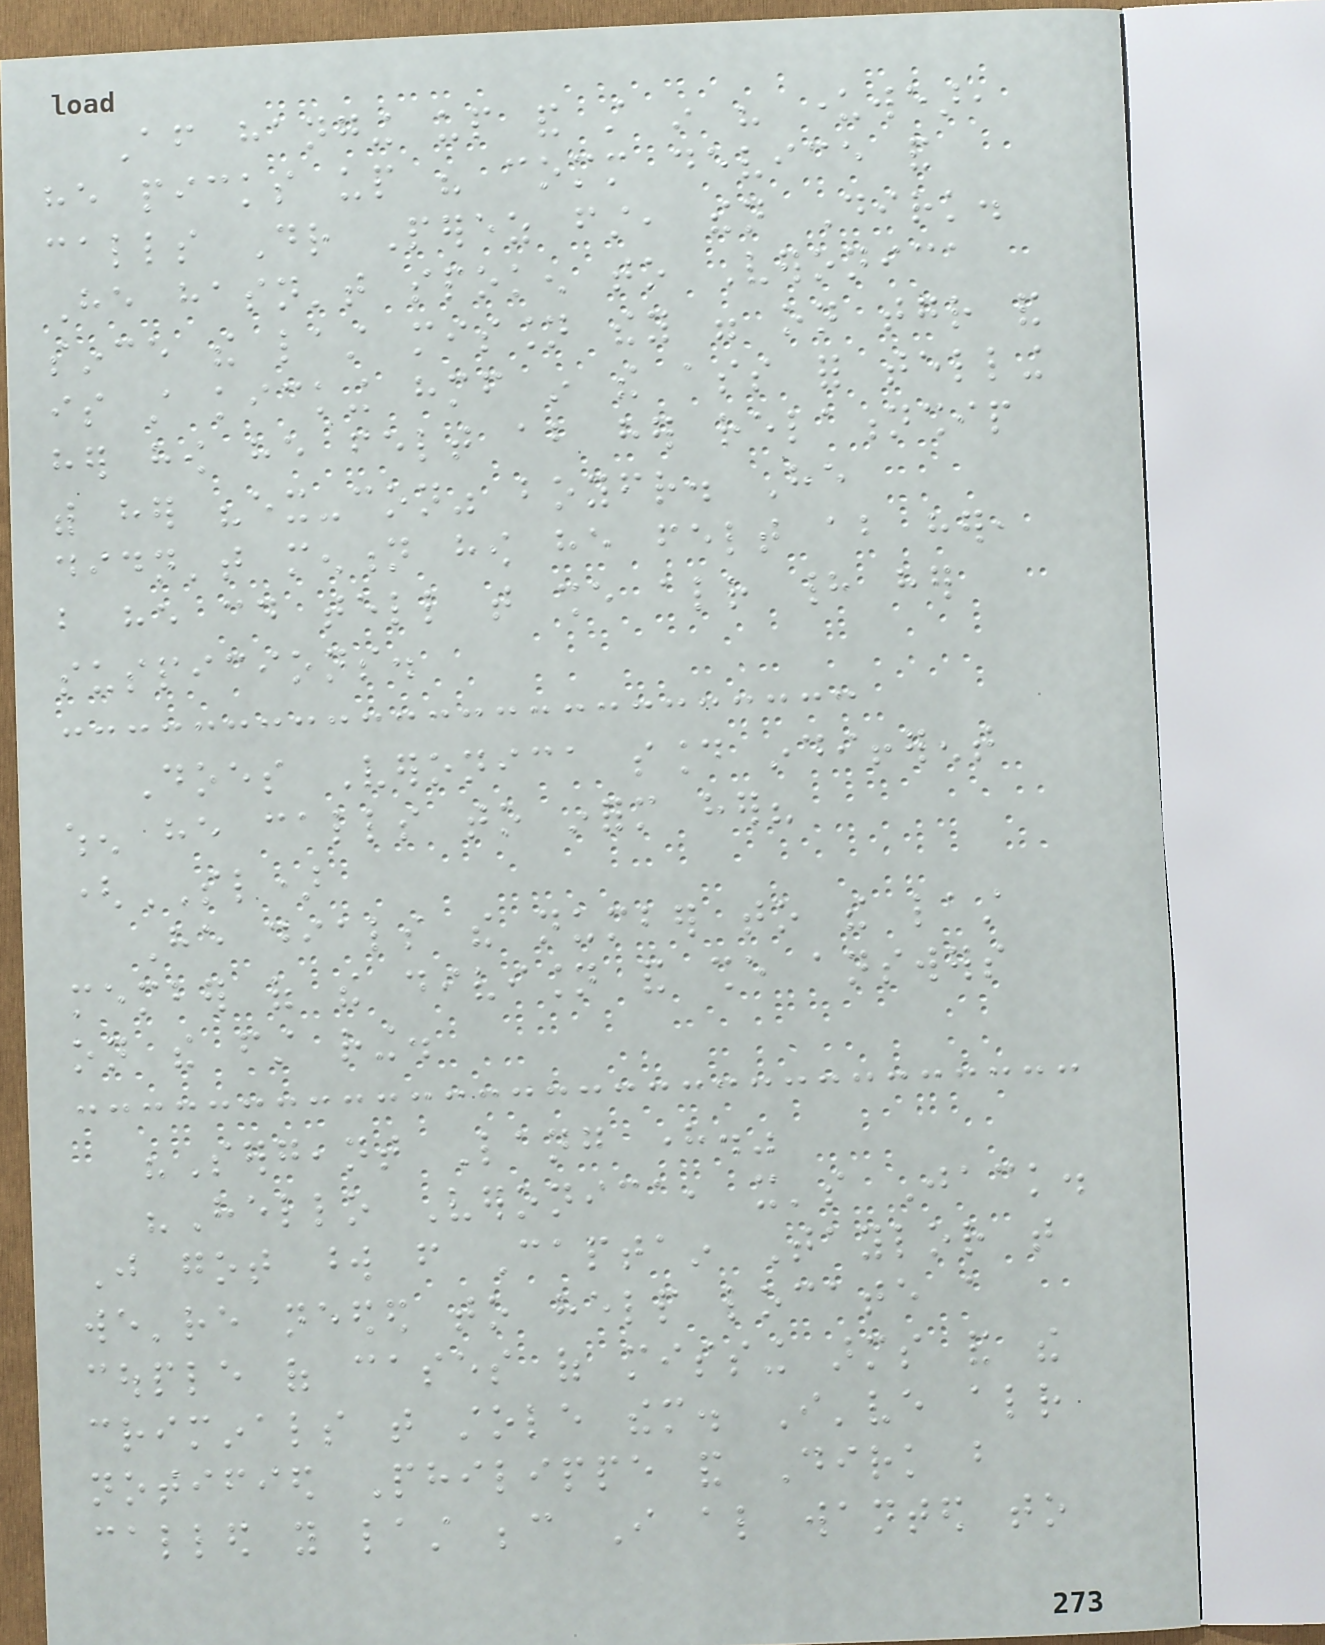After hanging up and still in his underwear,
he picks up his comm device and
calls Dr Perez first, then Dirk.
He hasn't spoken to Veronica
since the last mission they were on together and
is still kicking himself in the ass for telling
her how he felt about her relationship
with her "ex-con" boyfriend. He
didn't mention how he felt about her,
but he could tell that she already had her
suspicions.
Does Veronica sound indifferent
when he calls to inform her?
(SL)
He dials the number to the last
member of the division and she answers
on the first ring.
"Sergeant Lang here."
"Hello Veronica, it's Jack.
Just got word from Captain Taylor that
we're needed to help locate a
couple of cases of missing arms and the
criminals that stole them. I've already
notified Philippe and Dirk but
called you last because I also wanted to
